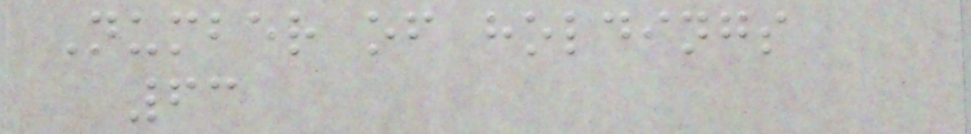Number of holdings
63
